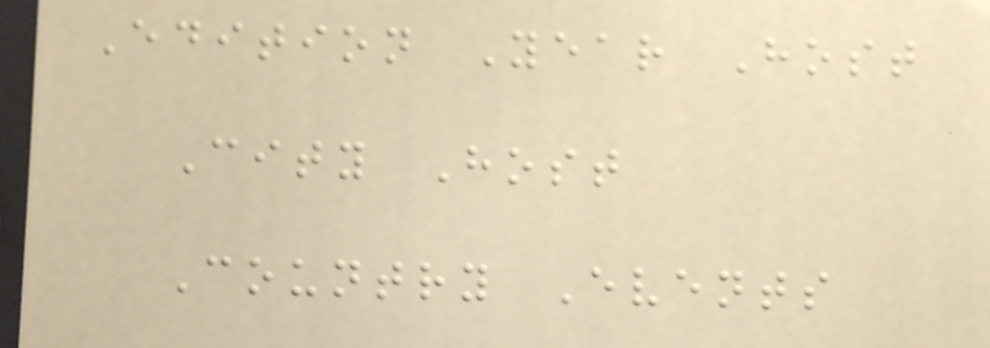Edition Year Host
City Host
Country Events
